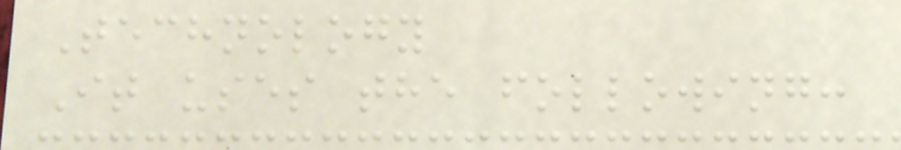Technology
It uses the following:
